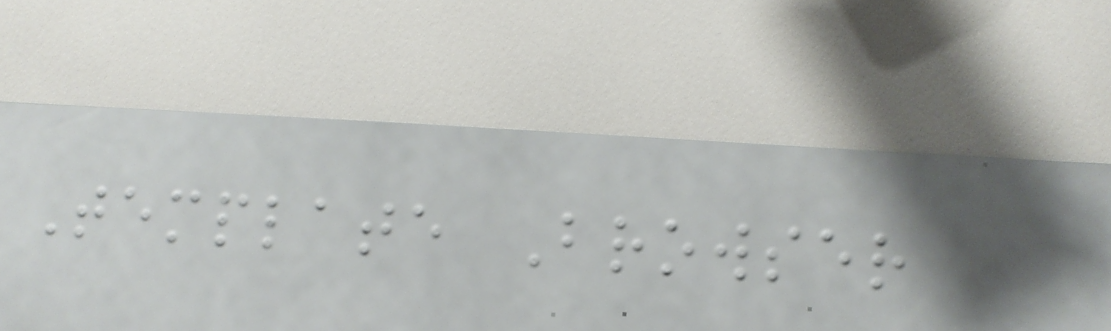Template Browser
